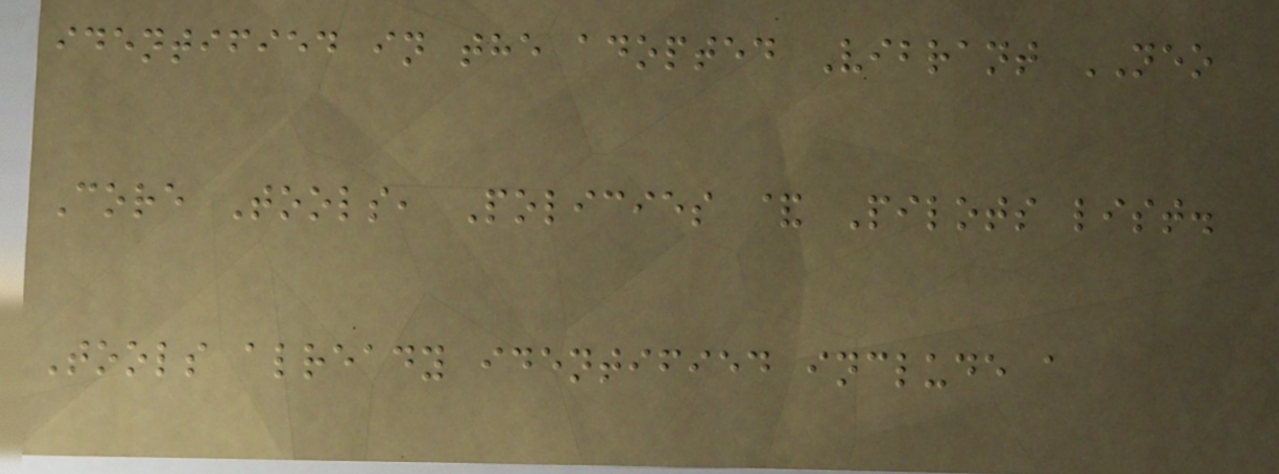identified in the adopted Vibrant NEO
Core Tools, Policies & Pilots list.
Tools already identified include a
